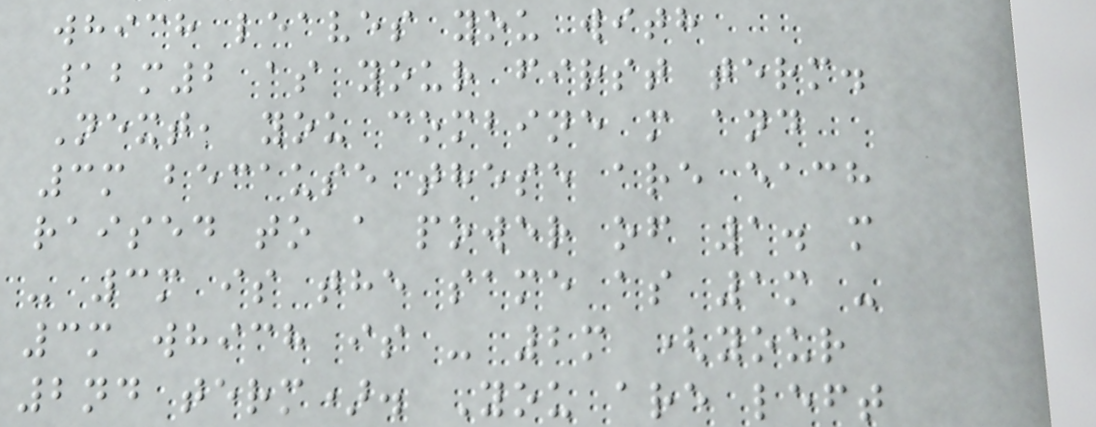which leaves you with
12m2 as your first term.
Next, you combine m and
3m because these are each
raised to a power of 1. m
- 3m is the same as 1m -
3m which is - 2m (your
2nd term). You are left
